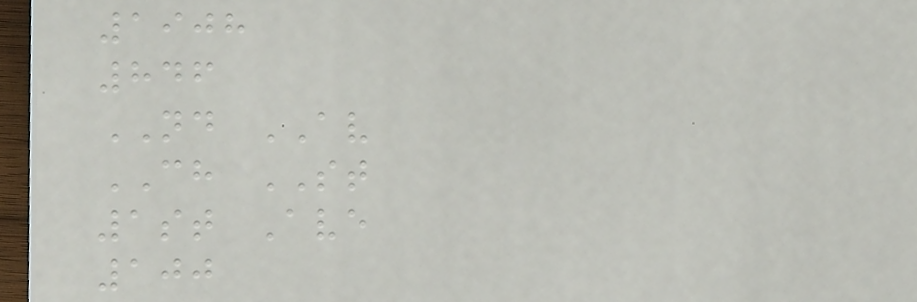1908
846
ND AV
CH ST
1st Ave
100
